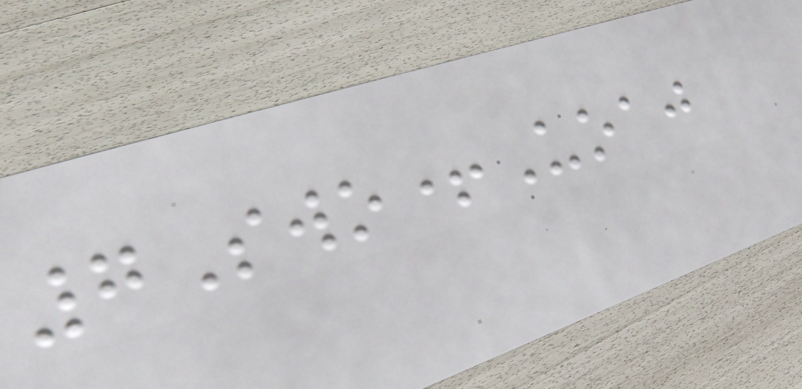7Swo+Uoaj
